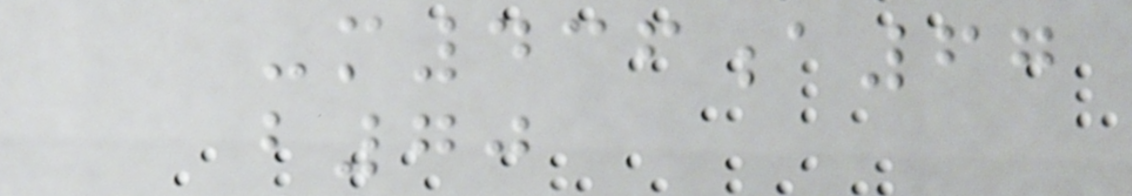-m436a67
b70
